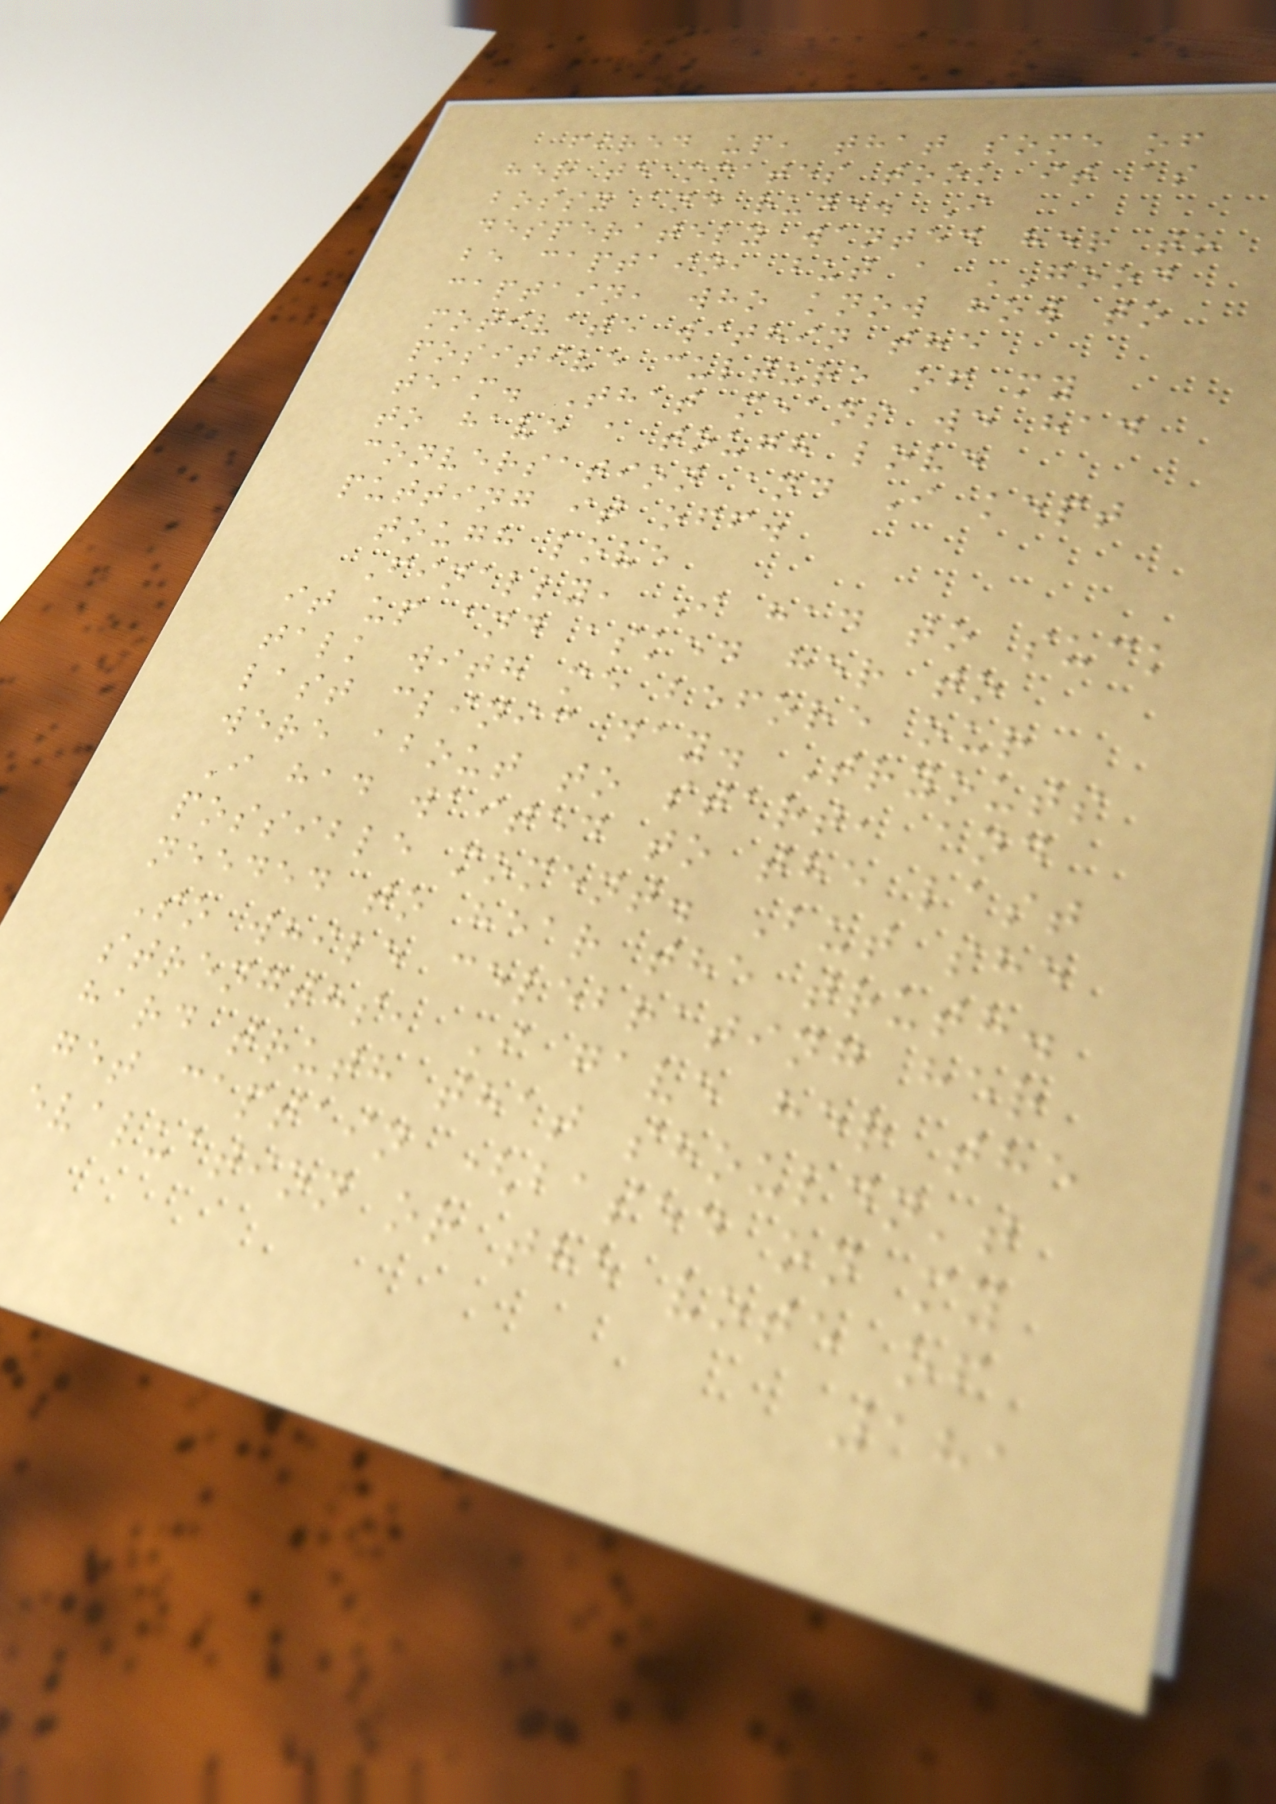fired up, that some of
her teammates took it as
bossy and rude. I
desperately wanted her to
be captain, but a GOOD
captain, who know how to
motivate within the
positive culture of my
team. That means we had
to have a tough love
conversation and I kept
putting it off.
tough love
Finally, I had to suck
it up and asked her to
talk with me before our
last clinic day. Tryouts
were about to start, and
I had waited to the last
possible moment. But she
needed to hear the truth.
So while celebrating her
strengths, I gave her the
hard truth that shouldn't
get captain (based on my
evaluation or the vote of
181
